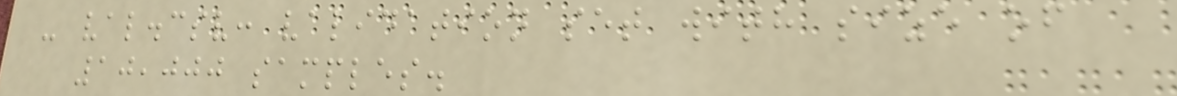- val.csv: validation set with size of
10,000 samples.
